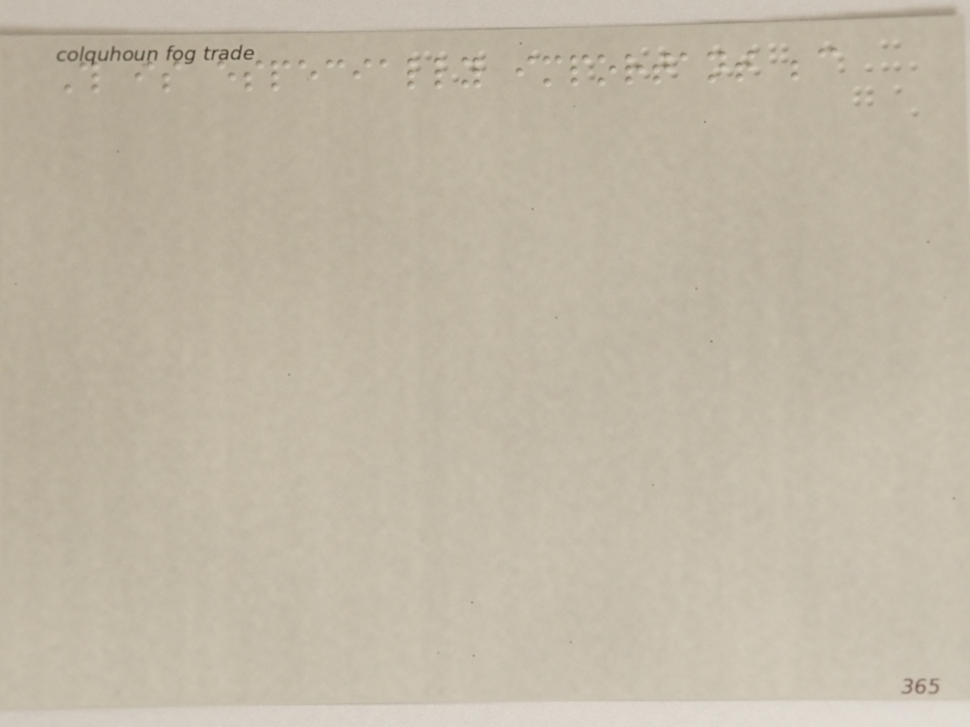This is especially important because
